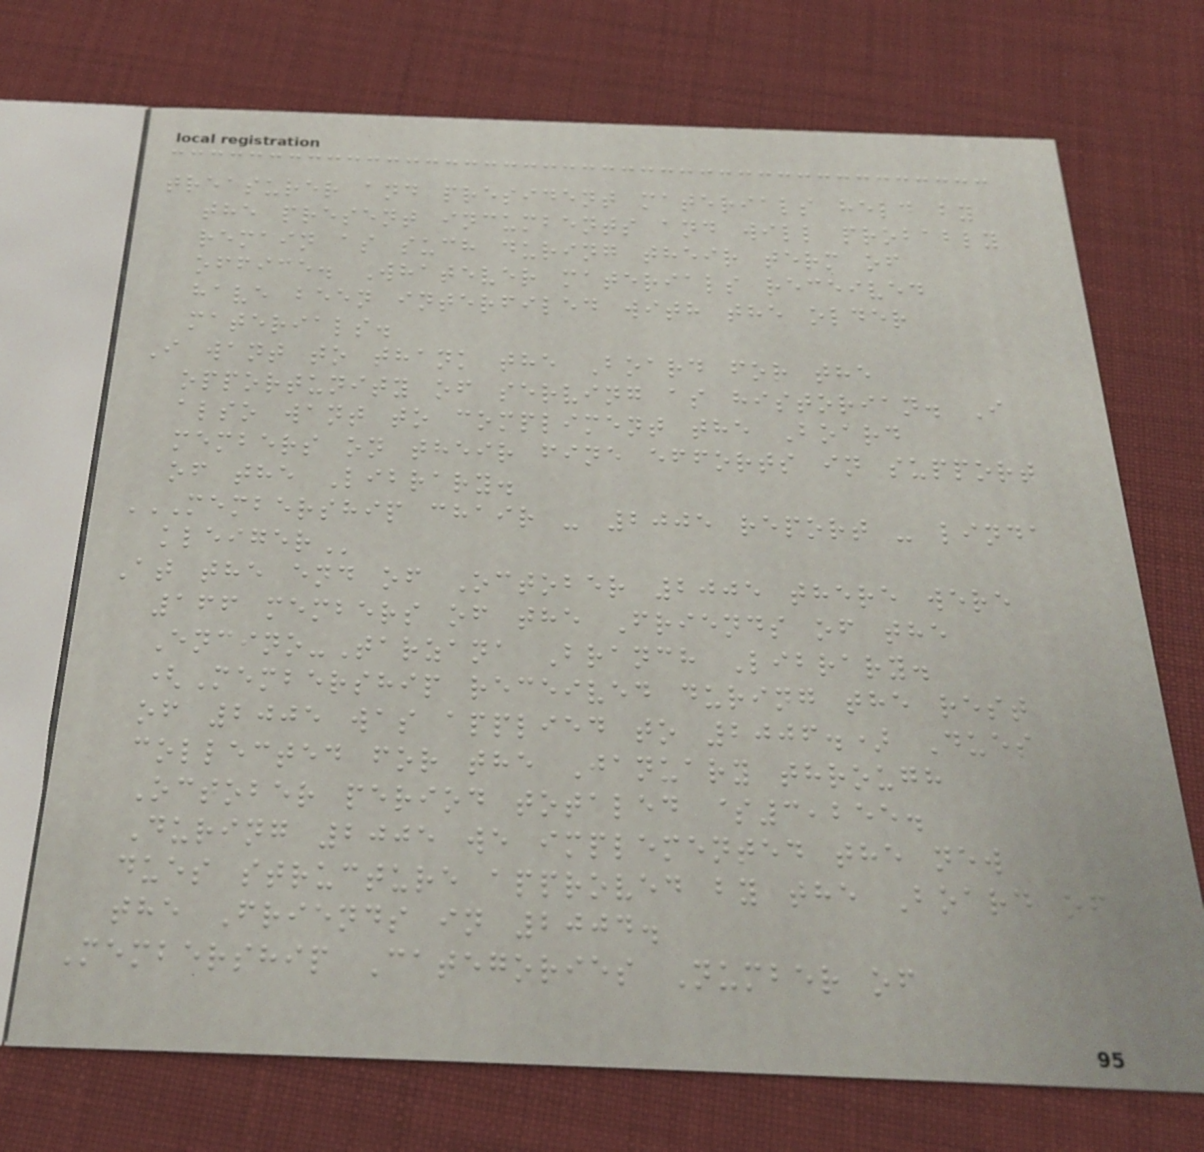treasurer and president materials held by
the present incumbents and will probably
remain as such during their term of
office. Whatever materials received
have been interfiled with the older
materials.
I want to thank the Board for the
opportunity of serving as historian. I
also want to compliment the Board
members on their fine efforts in support
of the Library.
MEMBERSHIP CHAIR - 2005 REPORT - LINDA
KLEIGER
At the end of October 2005 there were
166 members of the Friends of the
Encino-Tarzana Branch Library.
(Membership received during the rest
of 2005 was applied to 2006.) Dues
collected for the January through
October period totaled $3,255.
During 2005 we implemented the new
dues structure approved by the Board of
the Friends in 2004.
Membership Categories Number of
